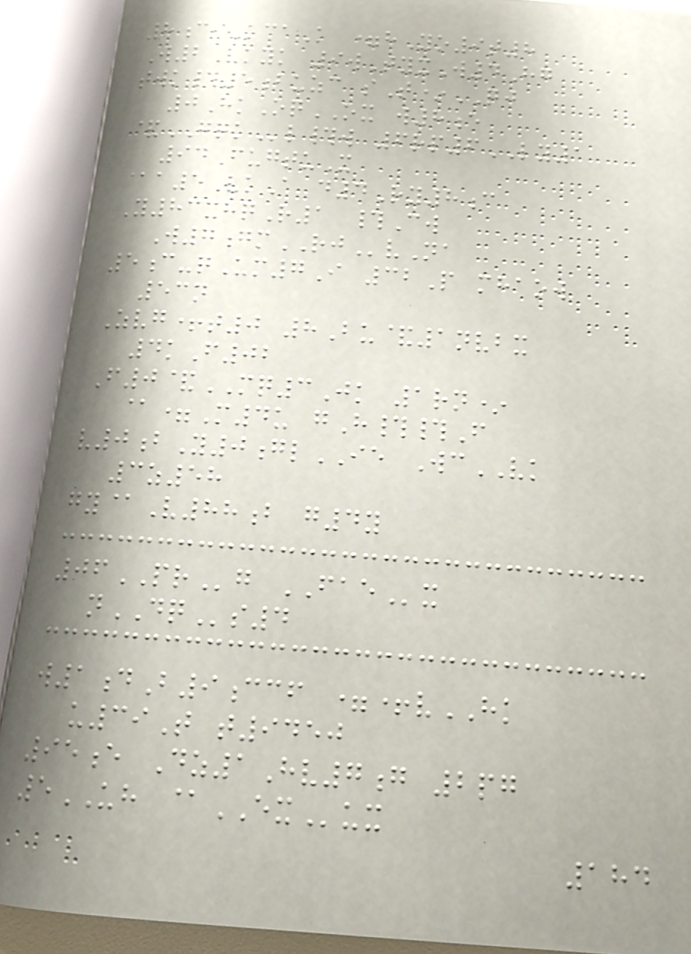8ci-kcaK =hYo9t8
W2Vkyk 9wTyxW4Hg
twk#5buzc sT*QJ
0HkOqOX w8e
&GQKl#w 6rp6LY1
94FugtuX
@a5VkA d4Ry8c
Y83xhqR1 #Cw
W7gmRJvNa
5c-qUm7I 32P mhaow
53n
Zvg+t0 8Bu&1nvbx
4kF02
F0&MQ3Jk 1rn*
@=M4u gH##F
v0bY0glIE WcVK
3z58
gy@V88b g4y
06PRg FAEx
nDQs4
w1dB9ccf =+vHK
u39T t9450
95e Dz1Hv7g 2pg
5UH @EXux
184
